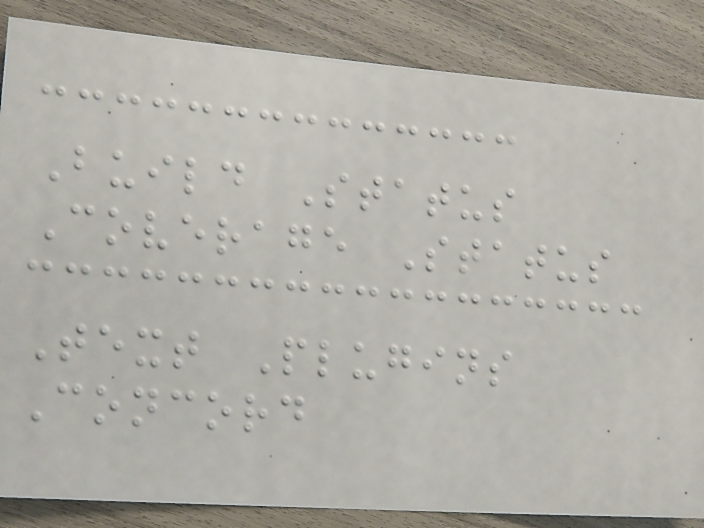Build Status
Coverage Status
Text Plugins
Concord
